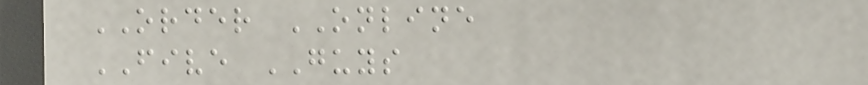ORDER ONLINE
FIVE GUYS
